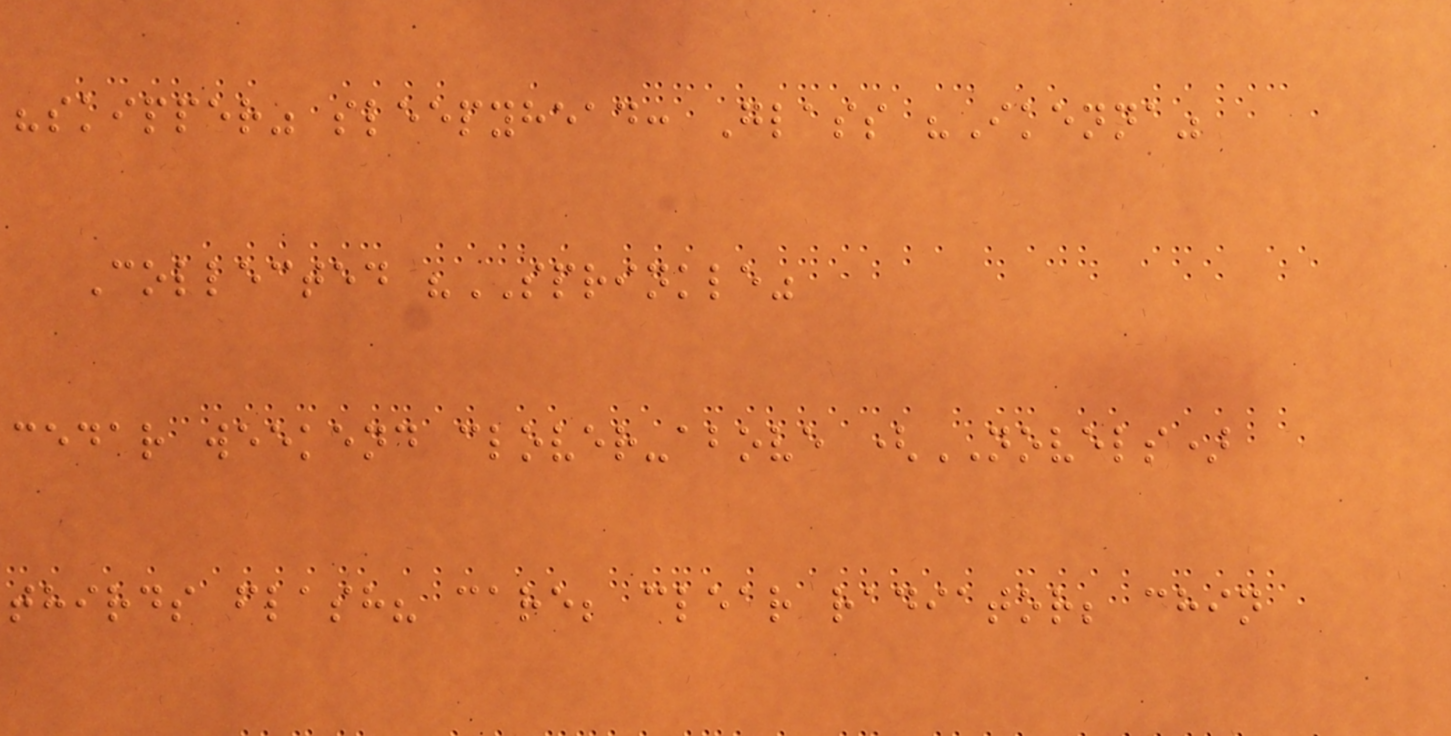"skipper" sleepyhead: Glass "Ikenna"
Collected "SPRINKLE"
cedar weekend clover-above (NOVELS)
thirds flash? care; clear radiator; chin
